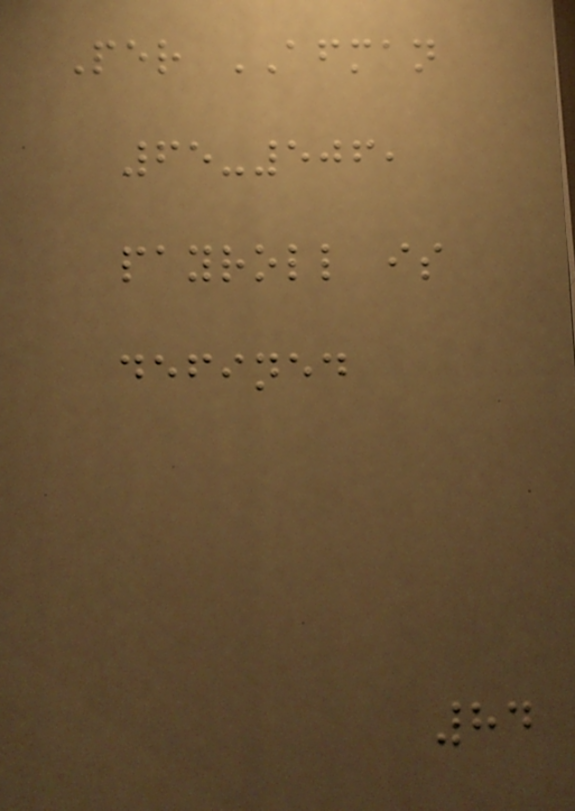Per AFMAN
65-506,
payroll is
defined
84
